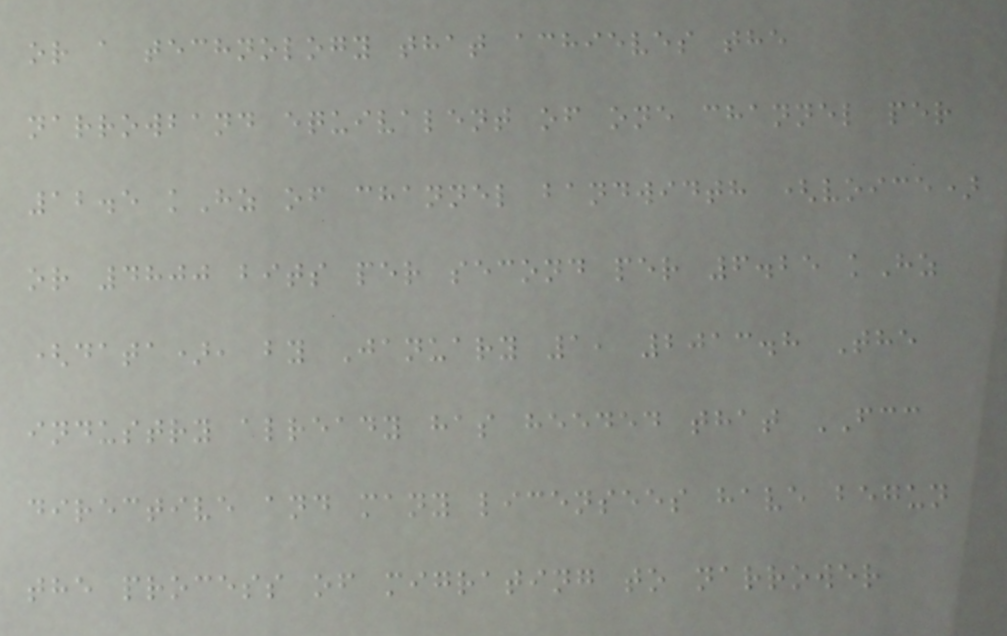or a technology that achieves the
narrowband equivalent of one channel per
12.5 kHz of channel bandwidth (voice)
or 4800 bits per second per 6.25 kHz
(data), by January 1, 2013.8 The
industry already has heeded that FCC
directive and many licensees have begun
the process of migrating to narrower
